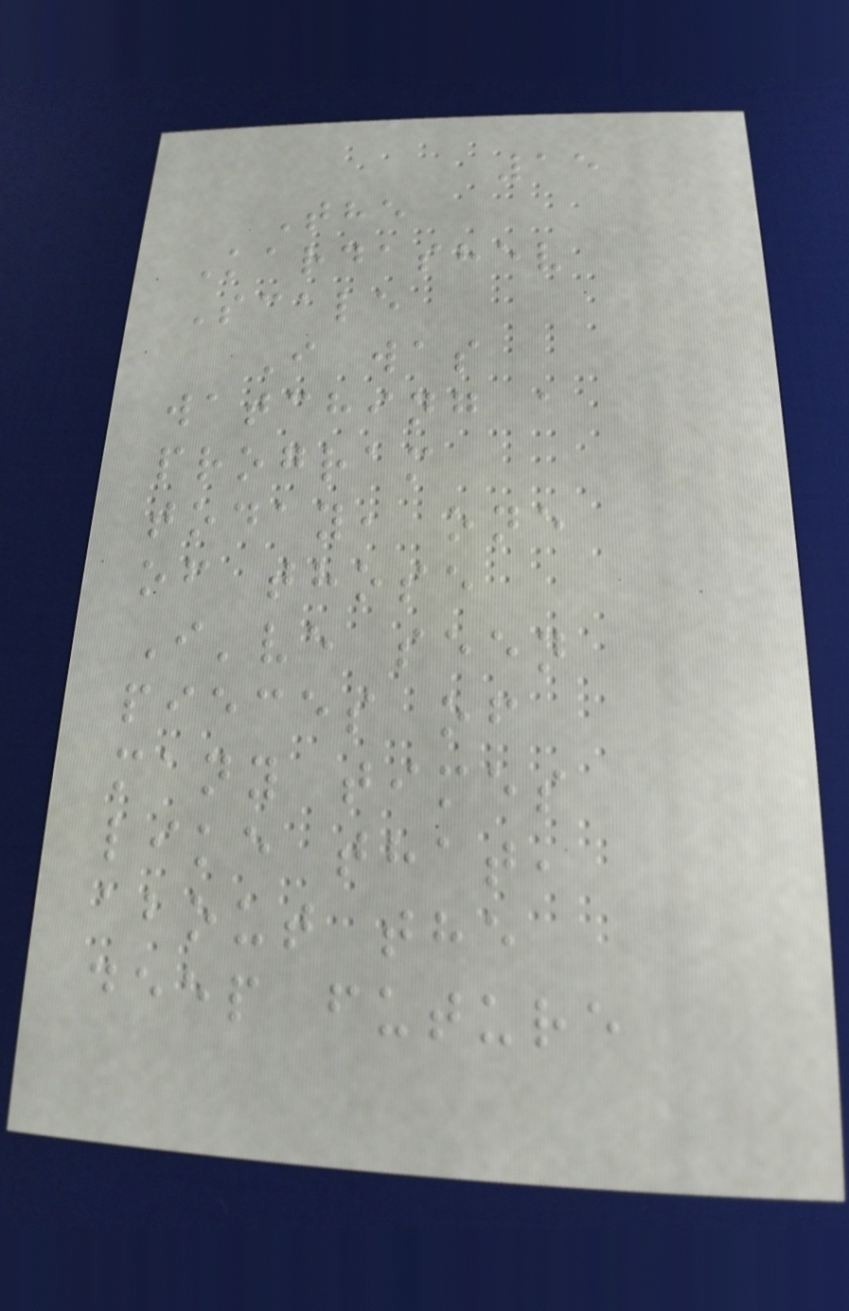15
The
Kardashev
Scale
I was
watching a
program
today, one
of those
I've seen
pieces of
many times
like that,
about the
deep future
